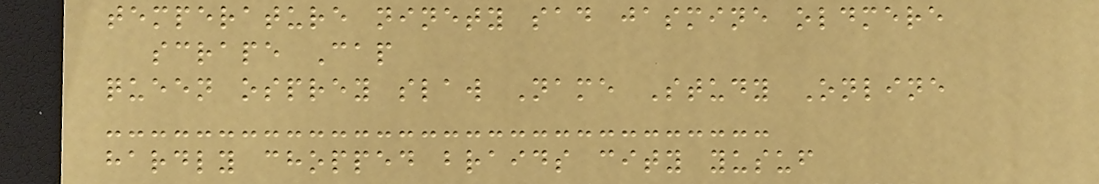temperature ninety sad jasmine oldmere
scrape Cap
queen osprey slaw Name Study Online
hardly chopped braids city yusuf
